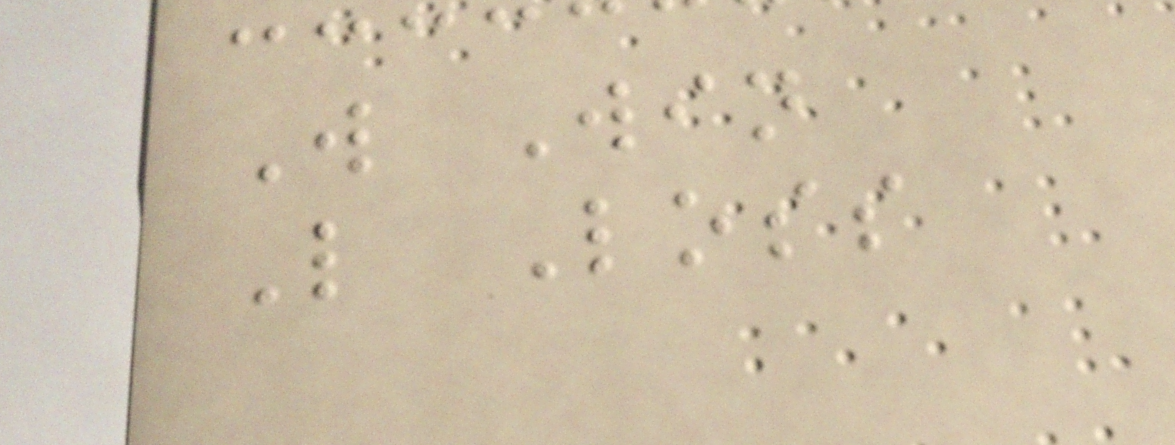W Win
L Loss
